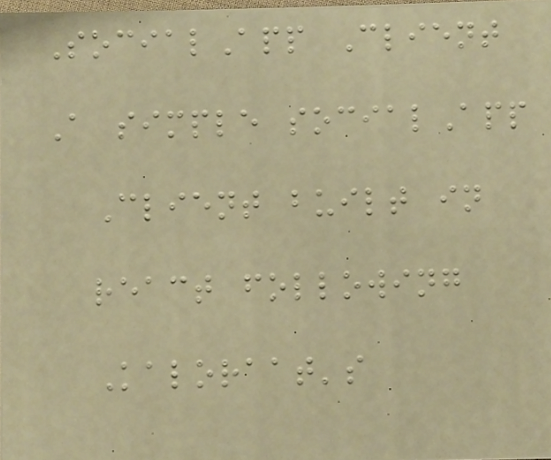SocialApp Client
A simple socialApp
Client built in
react following
Kaloraat's
